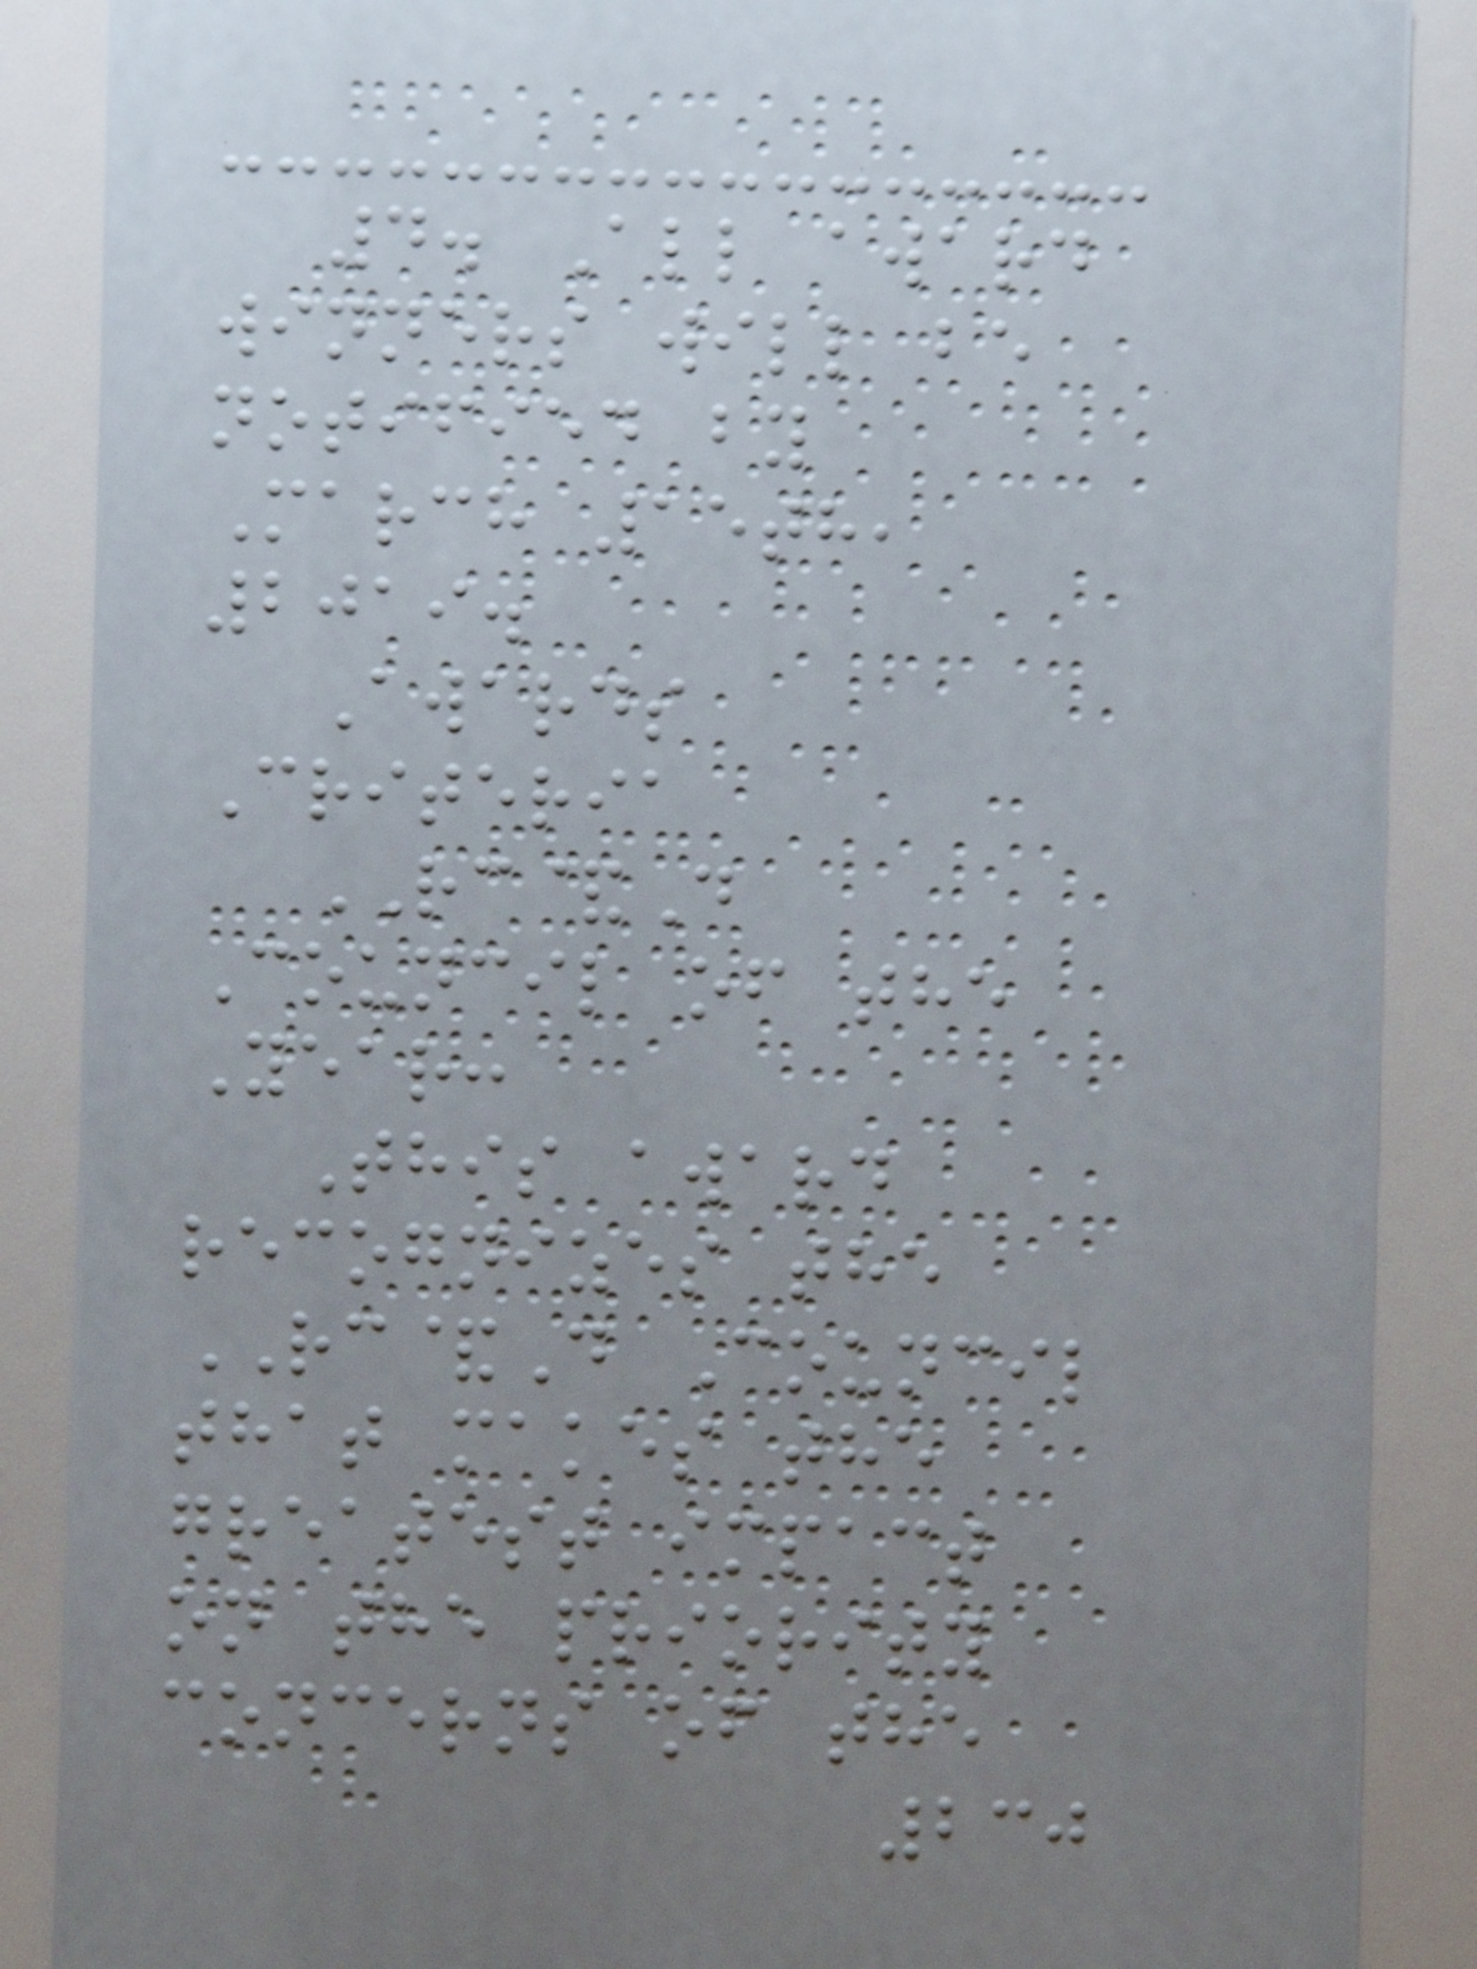4. All award
winners will be
notified by
March 15th,
2019.
Awards
Criteria
RC&D
Council of the
Year:
This award
recognizes the
RC&D Council
that makes the
greatest impact
on the priority
concerns of the
230
